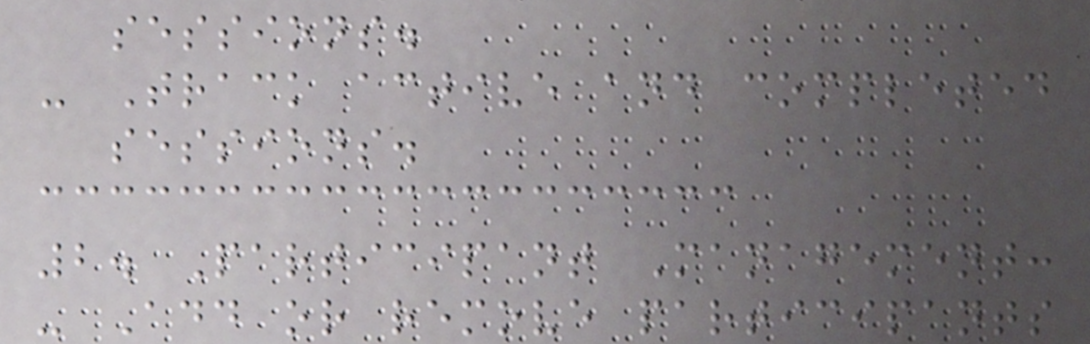sessions.
- Track active and completed
sessions.
2. Participant Management:
- Add or remove participants
